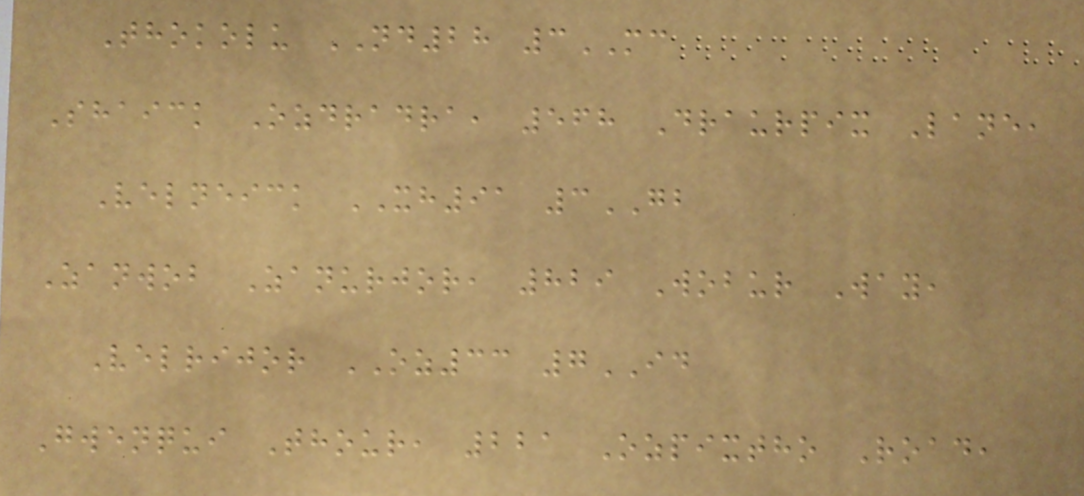Thokolu ND28 3MC
Shaick Ozdradra, 568 Draurpix Lane,
Velneick XH91 3GB
Zanwob Zanurjor, 829 Wobur Way,
Velrijor OZ33 7ID
Gwenqui Thour, 221 Ozpixtho Road,
